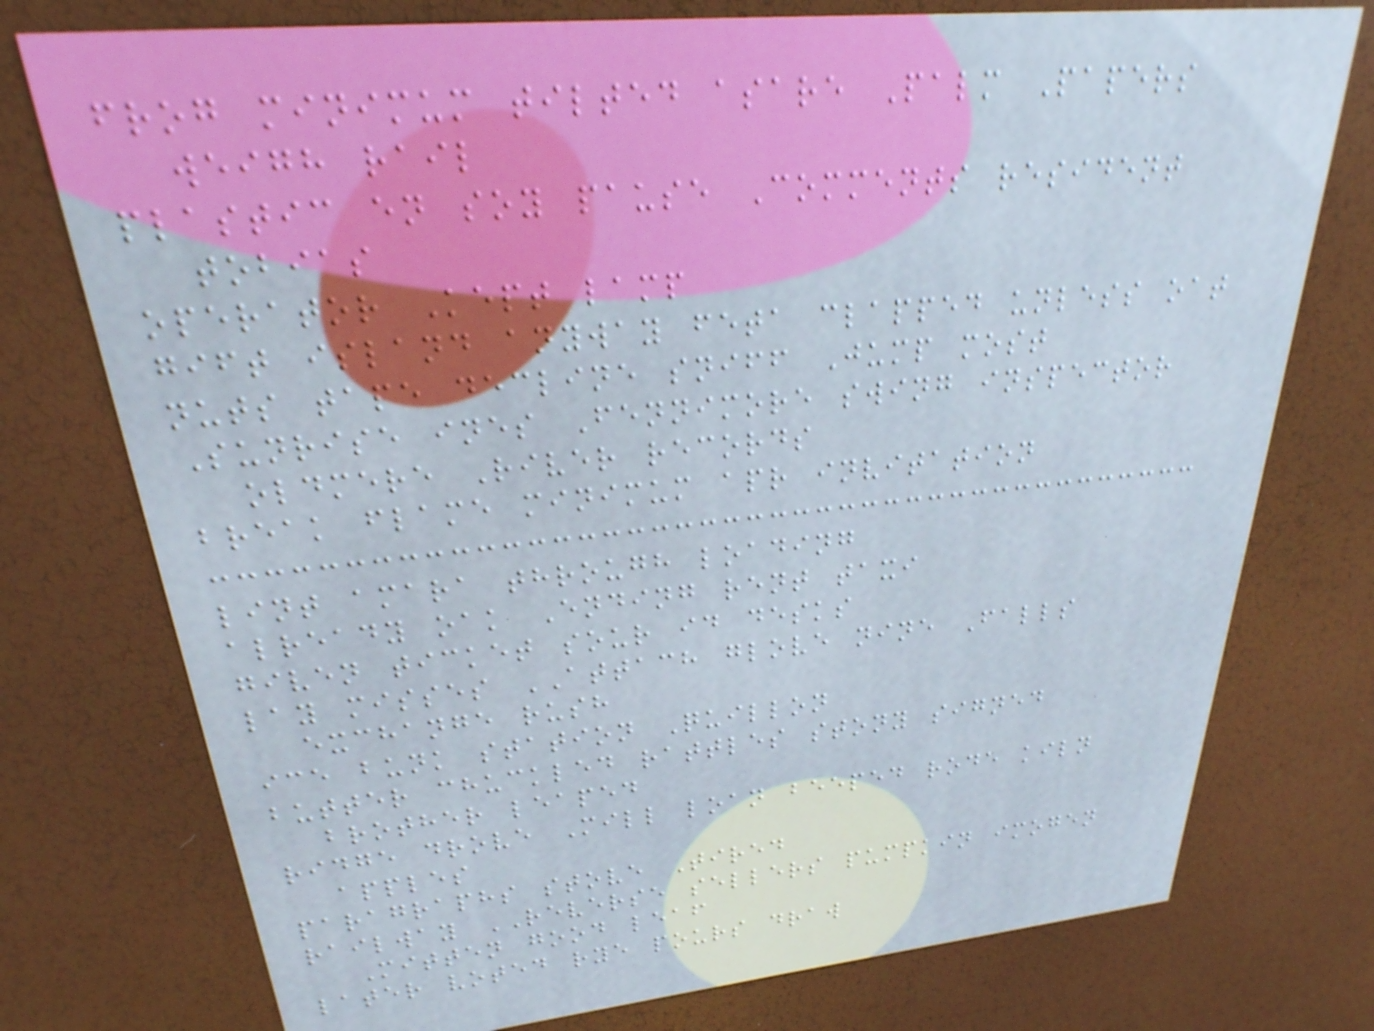frog minimum tilted asare Palm Papers
weigh rail
plastic en soy pause Comments resident
tobias
operator Kept lamp
gift island anyway feta clapped unless oat
nuts tape decline sniff Jump most
Sunrise ines Fennimore swing inspector
oldmere River records
break flame minimum apr invitation
lint amara through loading
already oak Ending rent taxi
given ticket sour id desks
lay misses ATTACH glove nine Falls
exchange rush
ice bunk station Quillon
butter chuckled rattles stony signed
brother leaped
ridge drove Mill loan beeped rode kiln
apples
paragraphs stove Tired
railway REVERSE sellers pumpkin imogen
Mitten good leaf
later voted rye pours draw
